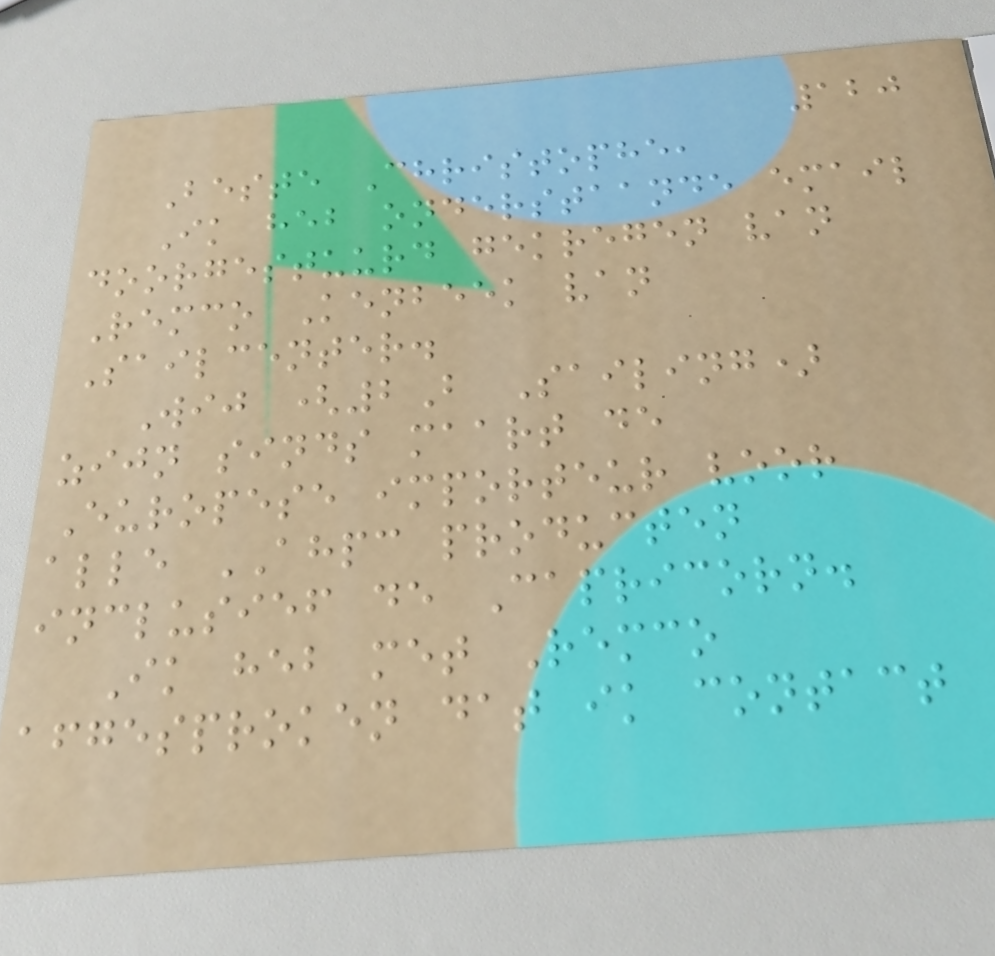120
Beste Christophe,
Ik heb onderstaande email
doorgestuurd gekregen van
Remco Kenbeek van
Sailcenter.
Wij (2B Sailing)
zijn sinds maart de
Europese importeur voor
alle AHPC producten
inclusief de Capricorn.
Ik heb met Remco
afgesproken dat ik contact
